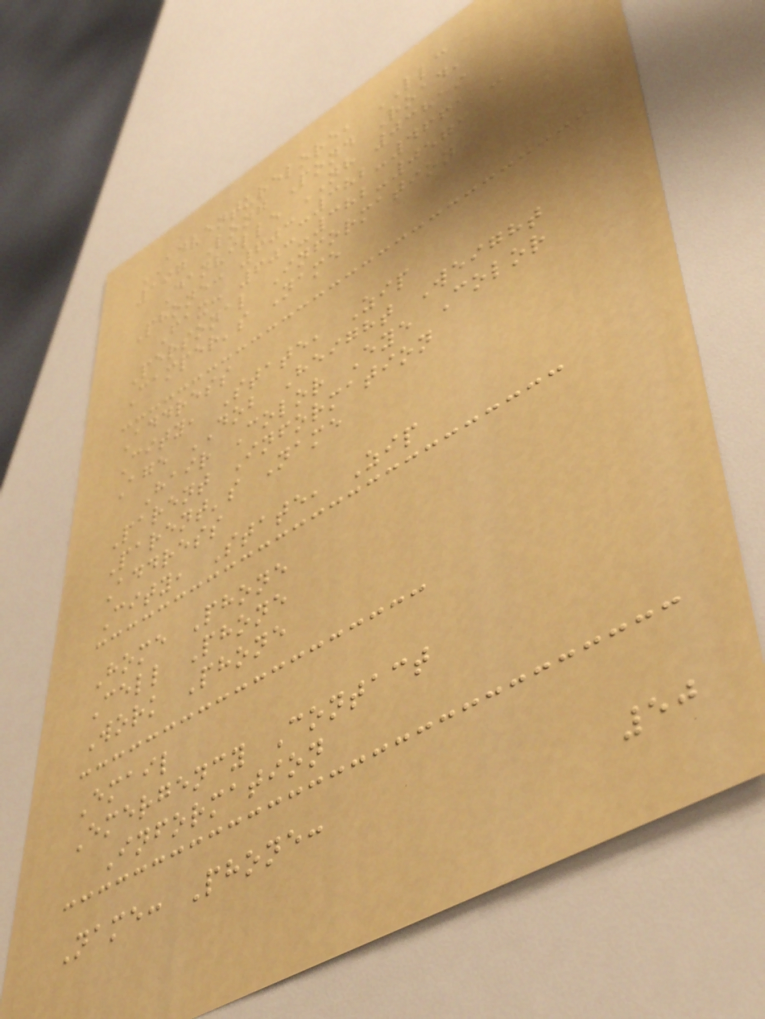ADVENTURELORE, LLC
197 Long Pond Road,
Danville NH 03819
Phone: 603-382-4661 -
Fax: 603-382-0571
Personal Information
Camper's Name
Address
City, State, Zip
Age DOB Height Weight
Hair Color Eye Color
Parent Information
Parent's Name
Address
City, State, Zip
Home Phone
Cell Phone
Work Phone
Email
Emergency Contact
Information
Name: Phone:
50
